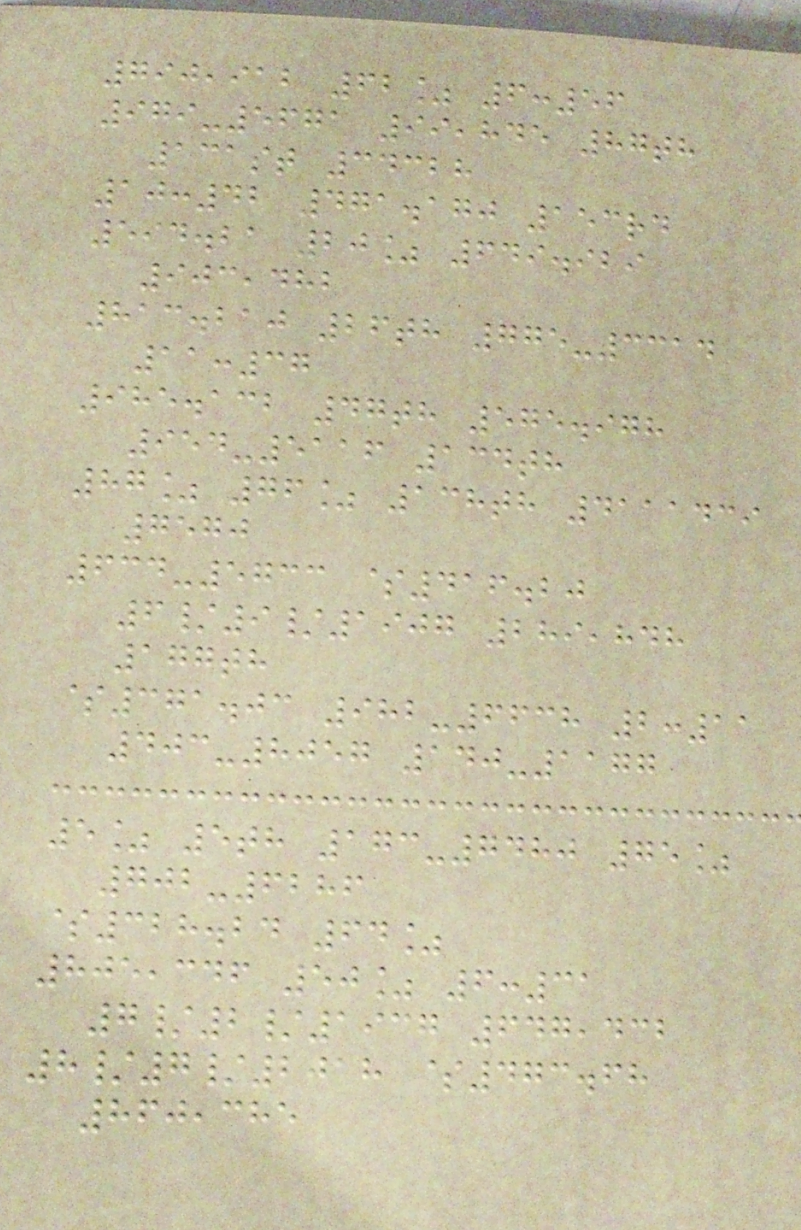790,912 62% 6:56
979-5671 99,845 87th
131st 34328
10:42 471.170 153rd
594.21 20% 649.929
903,482
813.210 26th 775-3314
11:37
985.132 47th 575.978
954-5116 134th
87% 76% 138th 4111439
7570
634-5733 $416.20
6/9/1907 289,848
177th
$371.03 982-6638 2:11
403-8057 140-1177
5% 5th 173-7480 75%
702-6286
$328.24 64%
805,346 50% 6:31
7/2/1937 647,432
8/7/2018 $473.68
860,385
